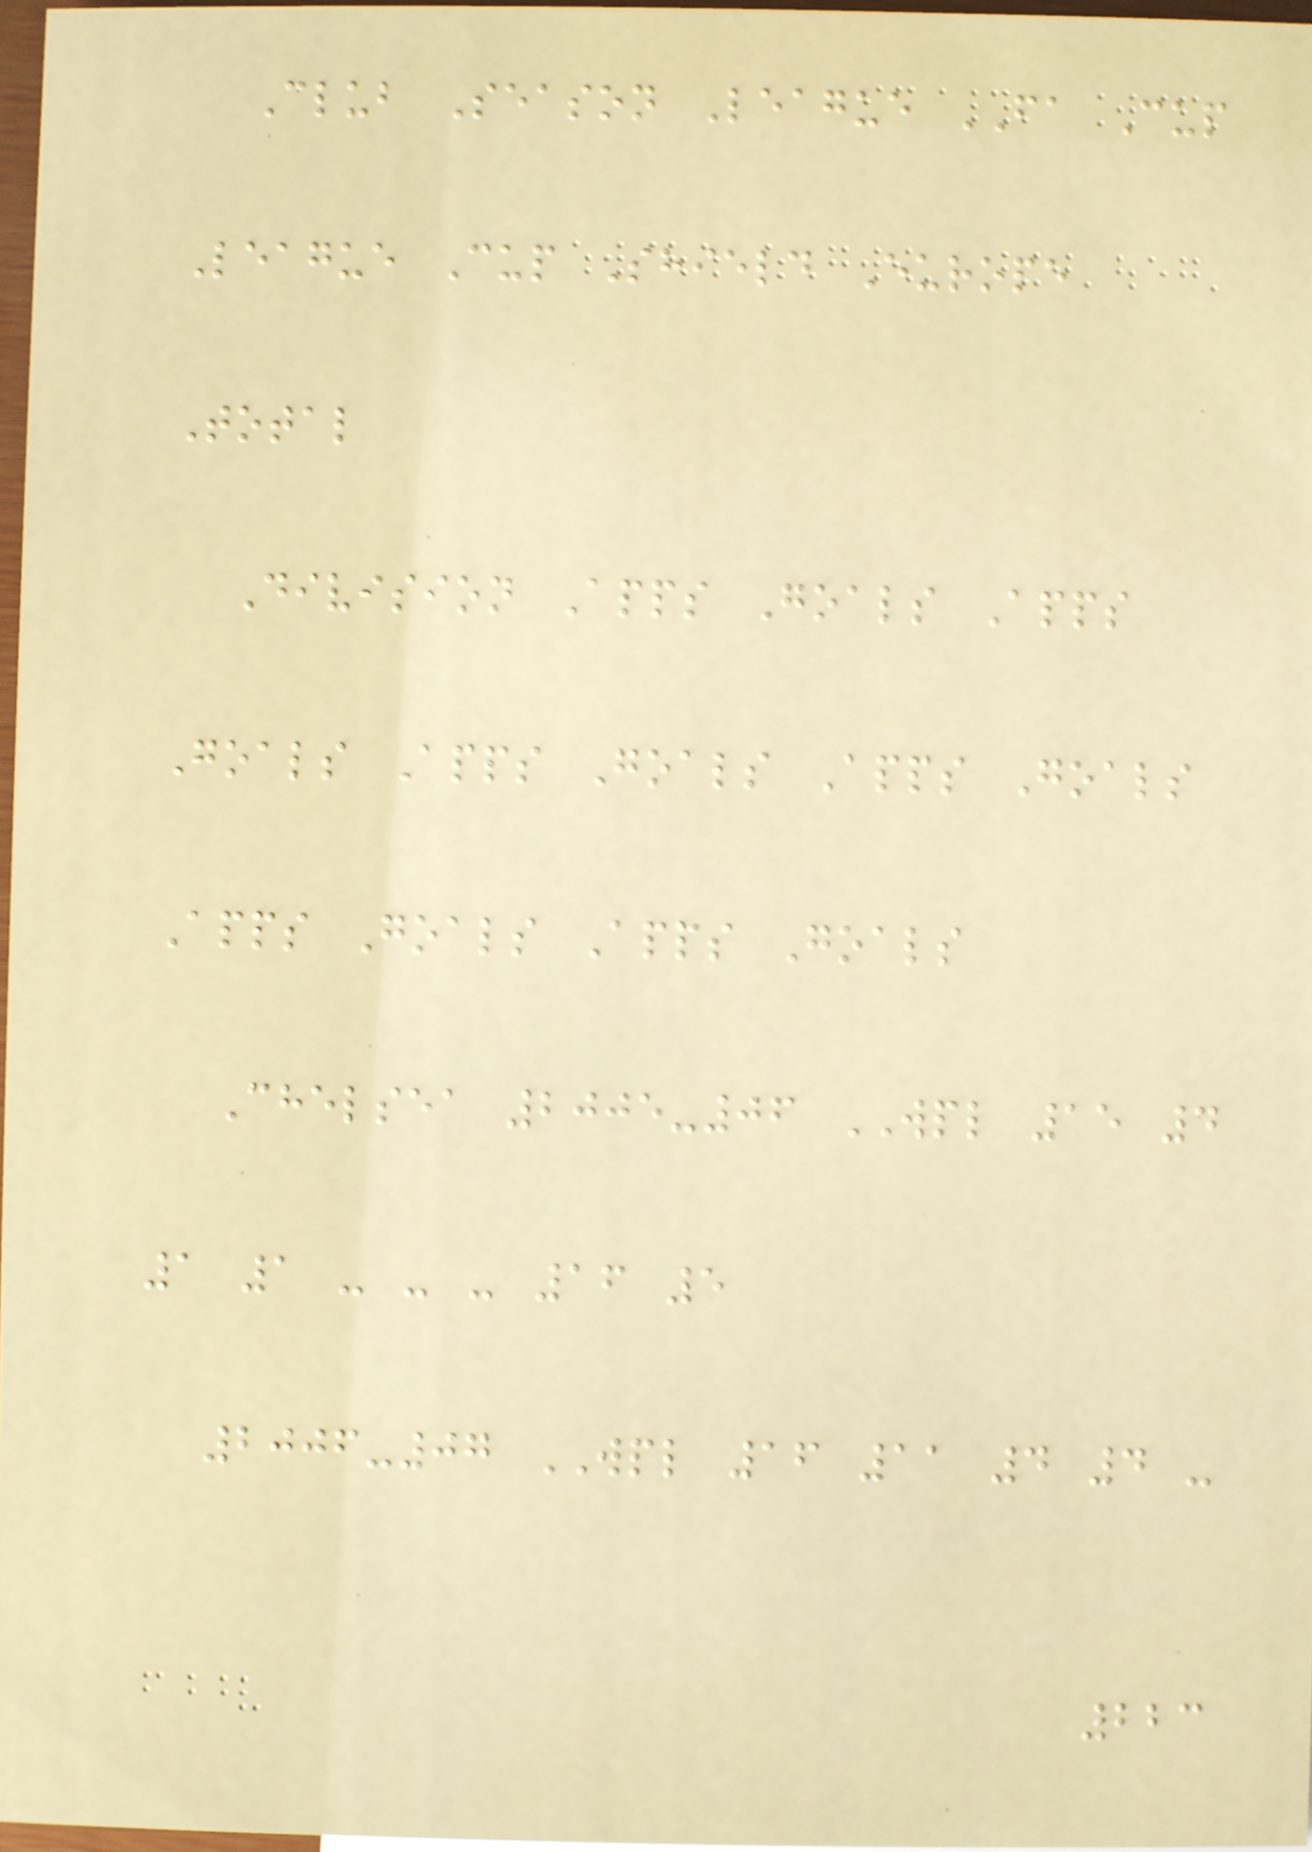Club Season League FA Cup
League Cup Shield Europe
Total
Division Apps Goals Apps
Goals Apps Goals Apps Goals
Apps Goals Apps Goals
Chelsea 2005-06 WPL 15 4
1 1 - - - 16 5
2006-07 WPL 16 11 4 4 -
223
